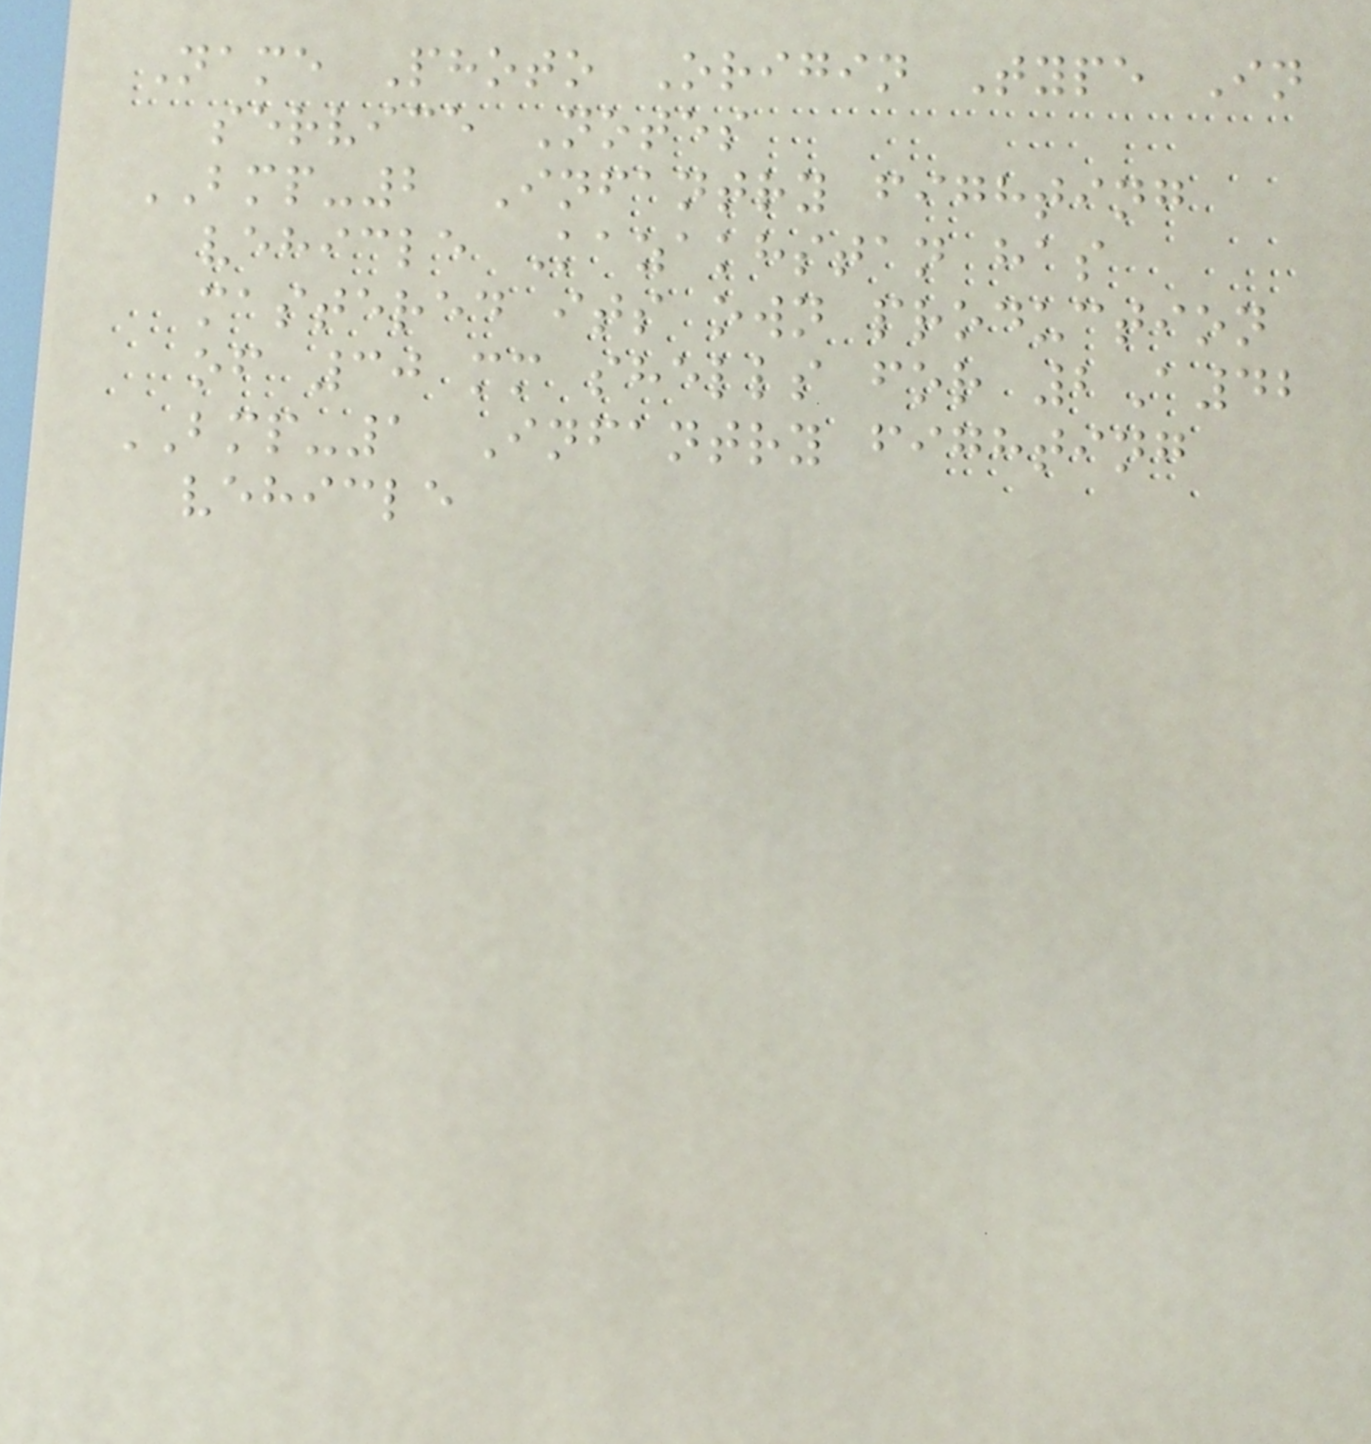Name Photo Origin Type In
service Notes
BMP-2 Infantry fighting
vehicle Kazakhstan has
mastered its own production
of 30 mm shells for 2A42
BMP-1 Infantry fighting
vehicle
